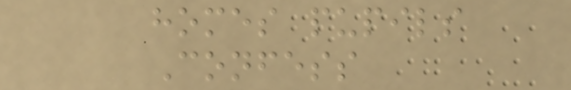homes pupils
Confess
